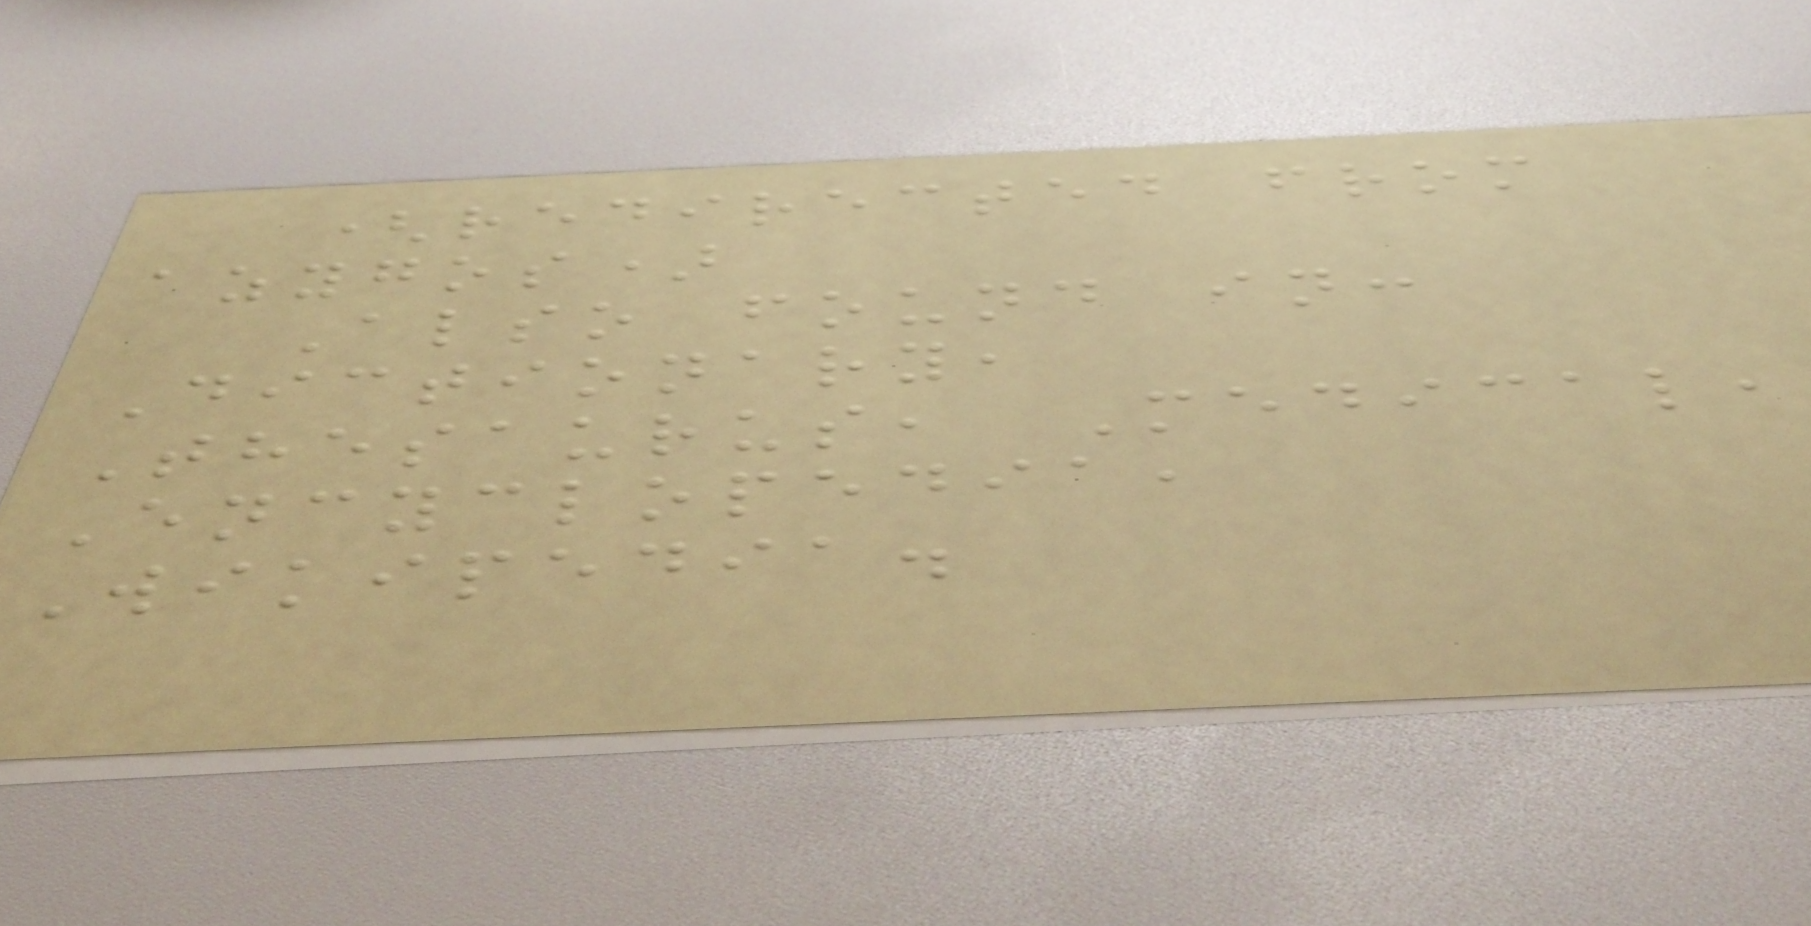(redirected from
azygos)
Also found in:
Dictionary,
Thesaurus, Medical,
Encyclopedia,
Wikipedia.
